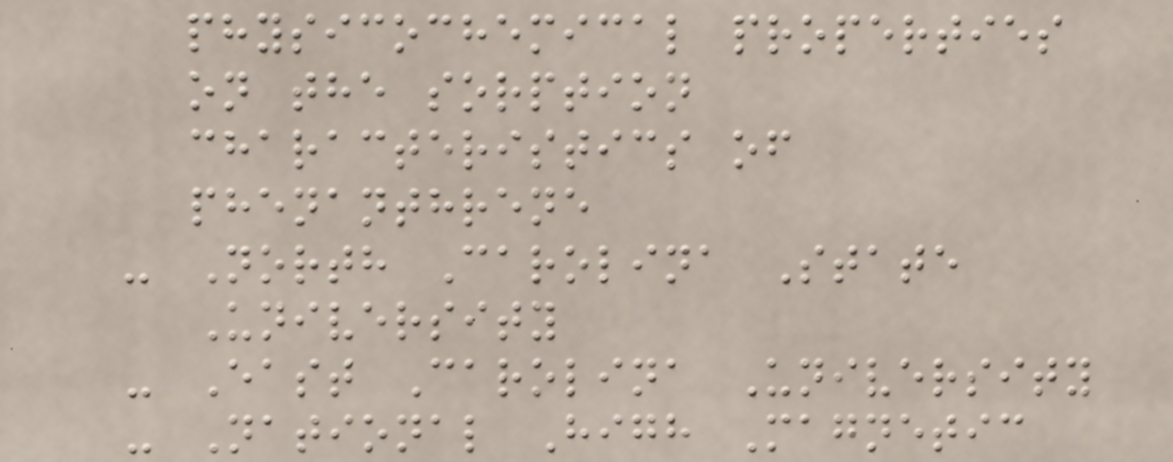physicochemical properties
on the sorption
characteristics of
phenanthrene
- North Carolina State
University
- East Carolina University
- National High Magnetic
